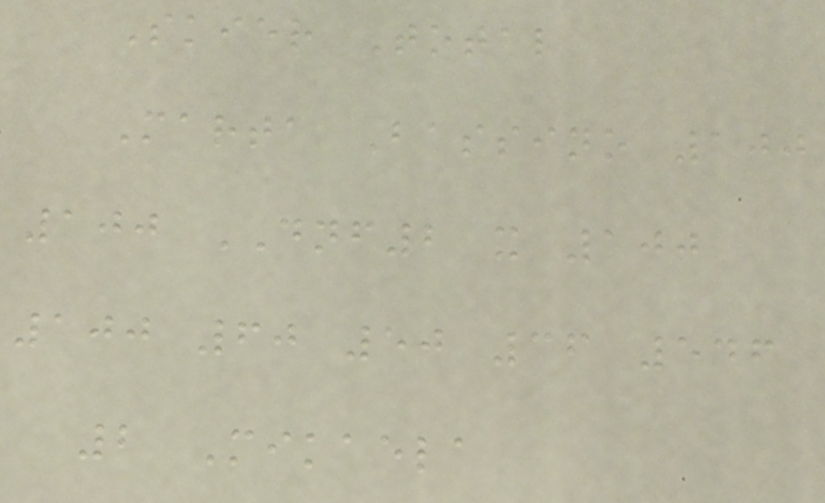Skier Total
Marta Bassino 100
100 DNF2 x 100
100 60 50 36 546
2 Mikaela
